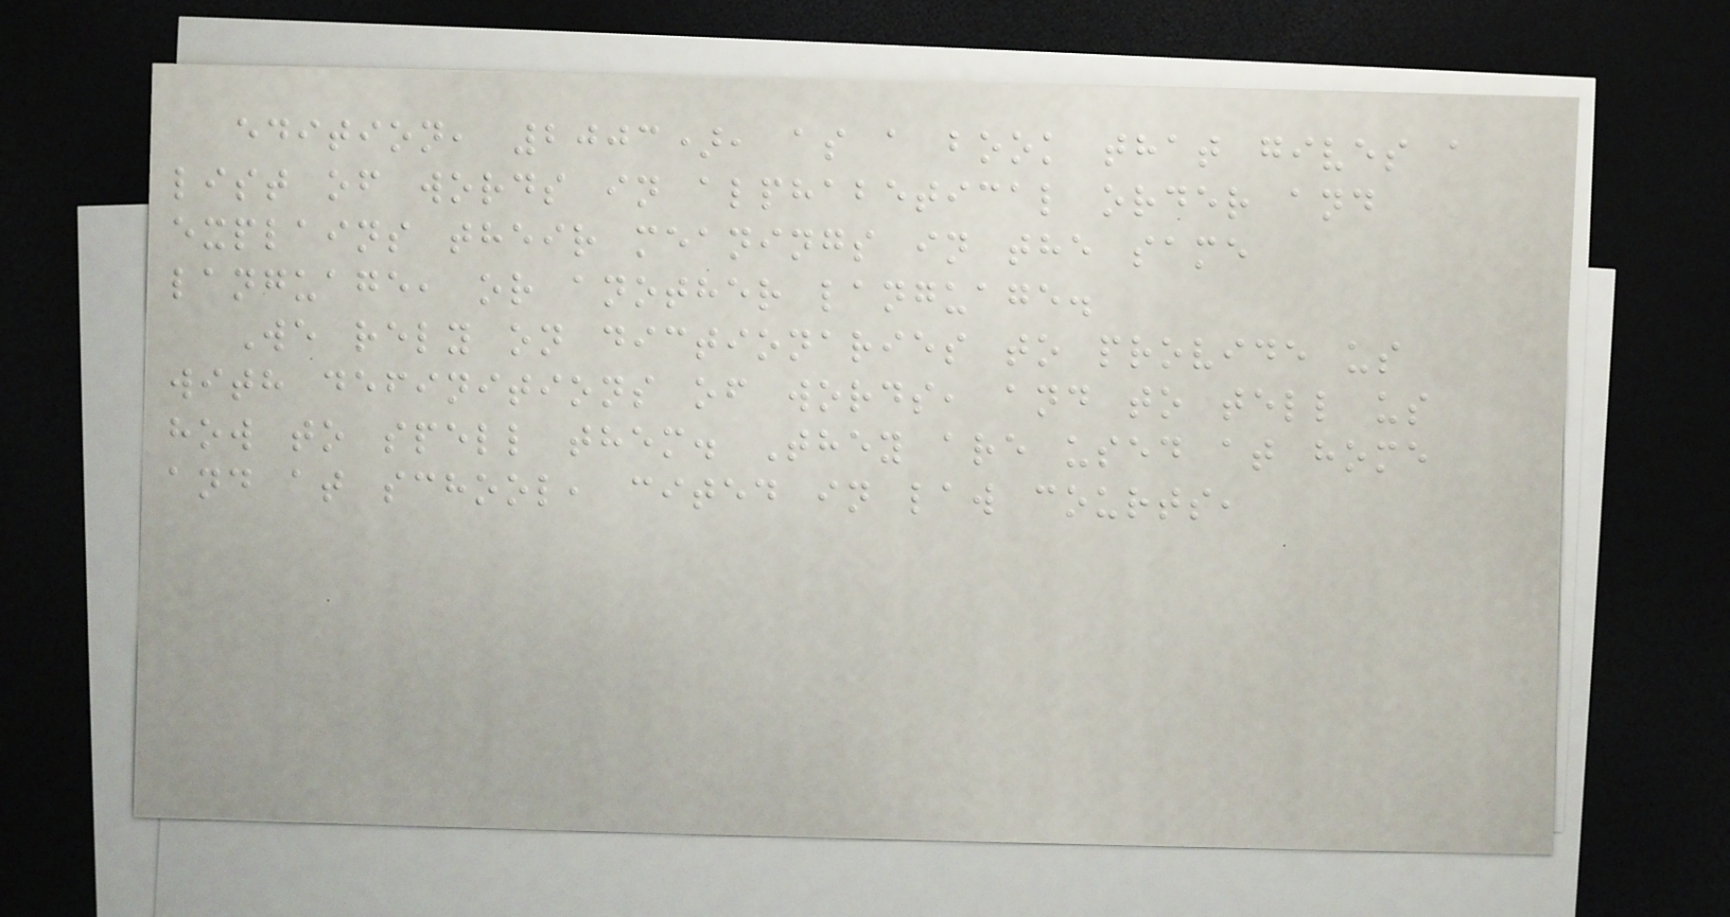edition, 2003), as a book that gives a
list of words in alphabetical order and
explains their meanings in the same
language, or another language.
We rely on dictionaries to provide us
with definitions of words, and to tell us
how to spell them. They are used at home
and at school, cited in law courts,
